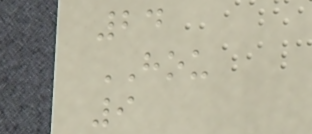24
HOU
9
